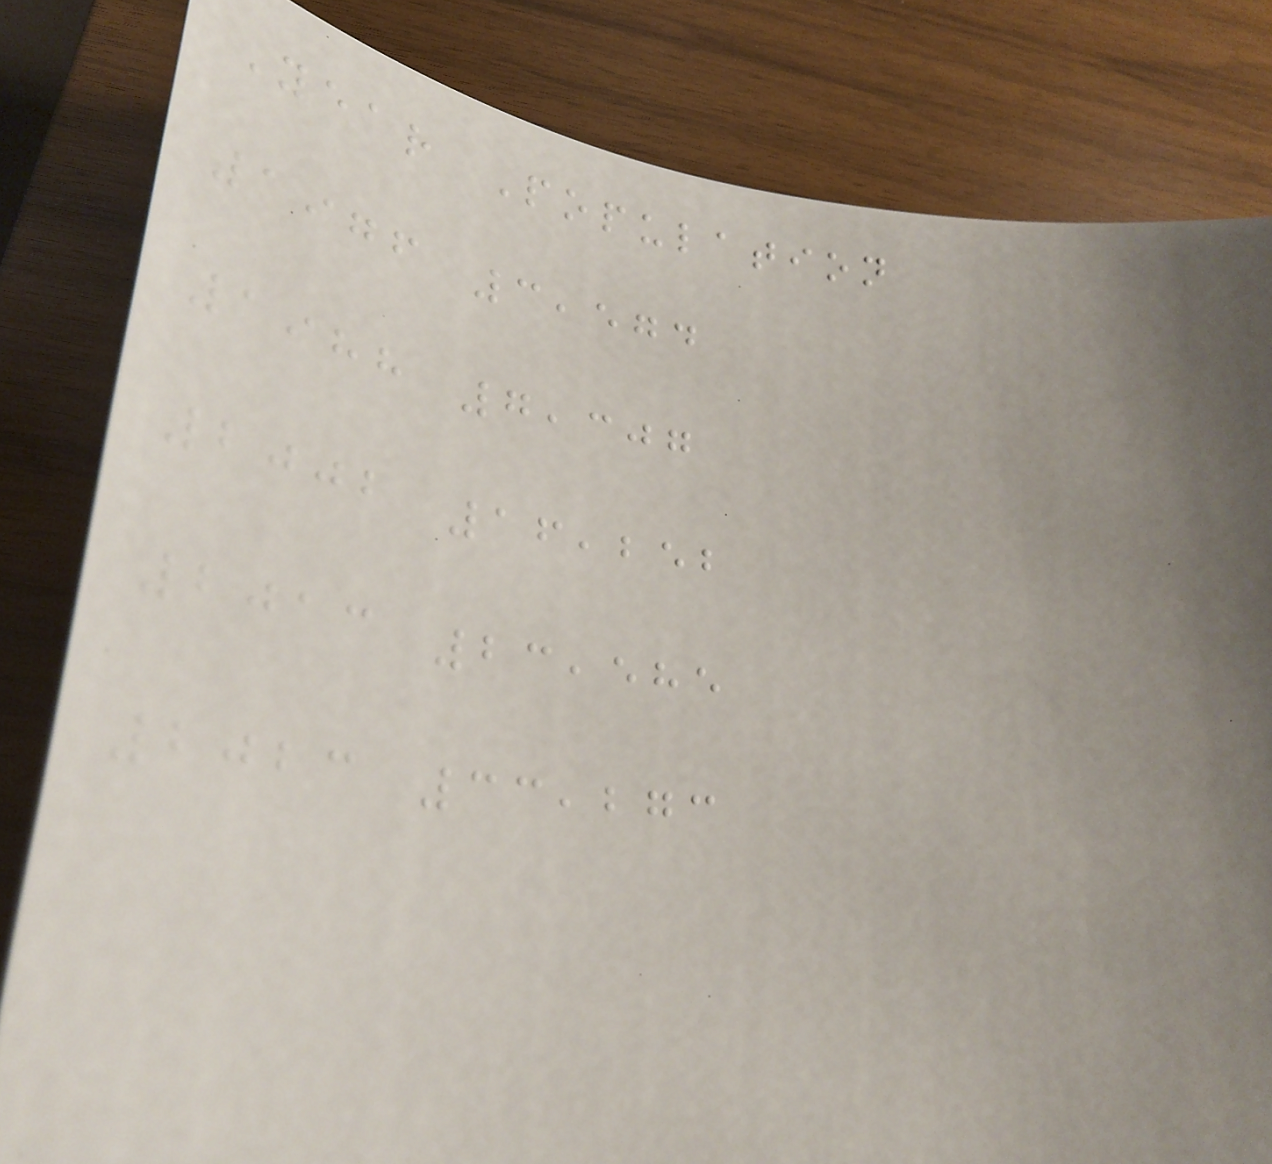Year Population
1976 3,574
1988 7,307
2002 16,252
2013 23,585
2023 33,273
